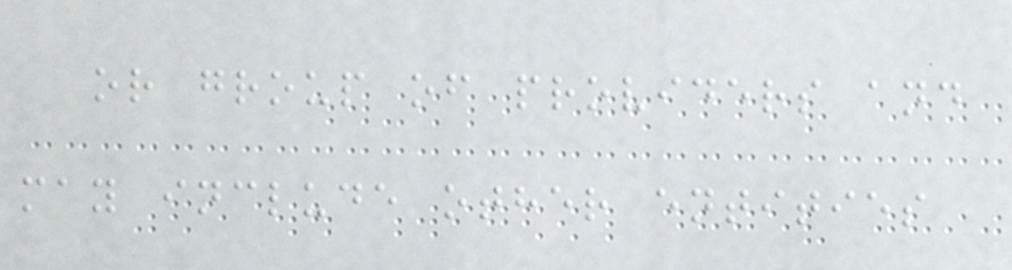or group of providers and
may include other entities
